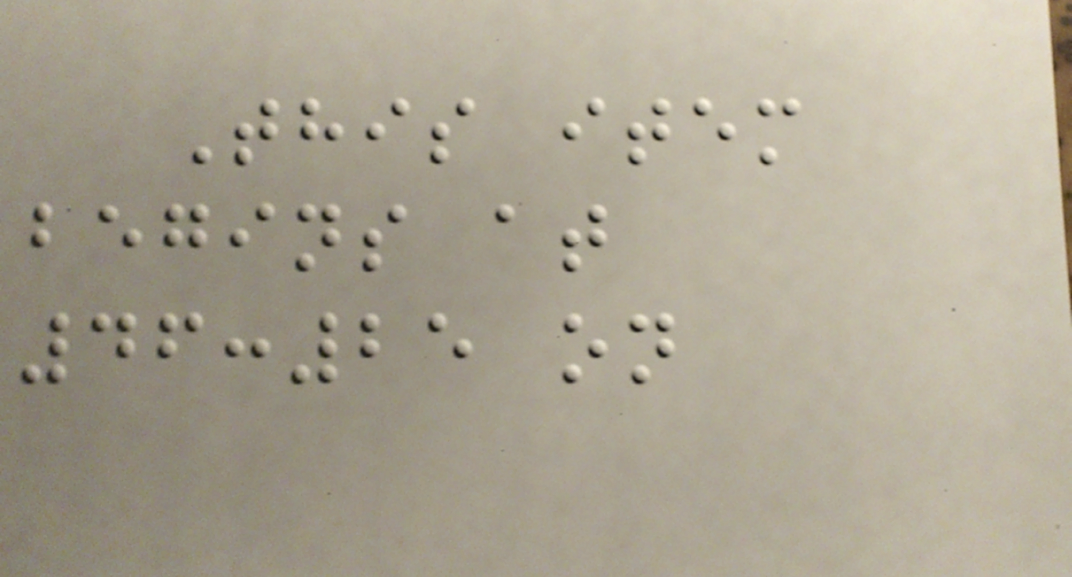This item
begins at
46:25 on
